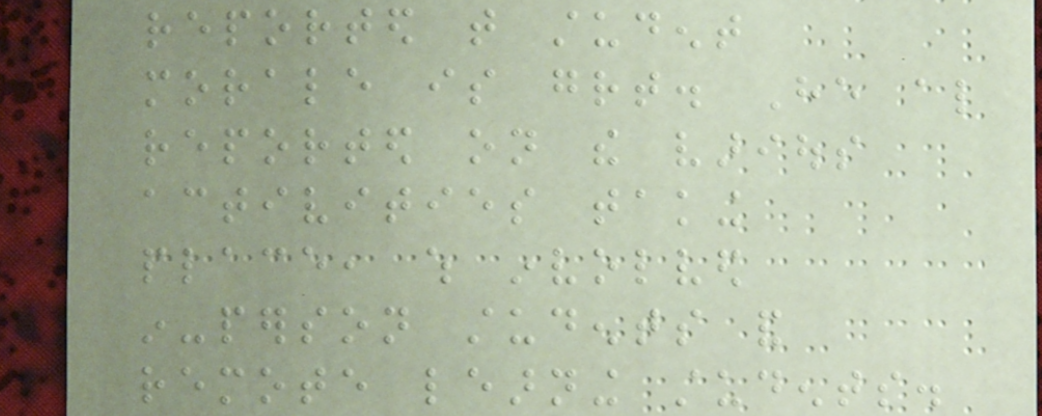reported that student
morale is great. He also
reported on the various
activities taking
place, which involved
in-person students and
remote learning students.
